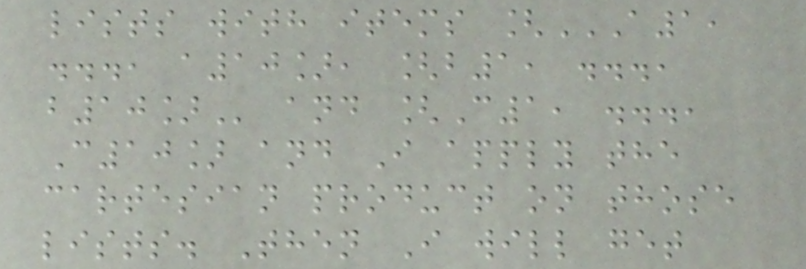lists with items [A1,
..., A10], [B1, ...,
B10] and [C1, ...,
C10] and I apply the
cartesian product on those
lists. Then I will get
